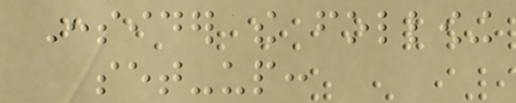Consider the following
set-up:
